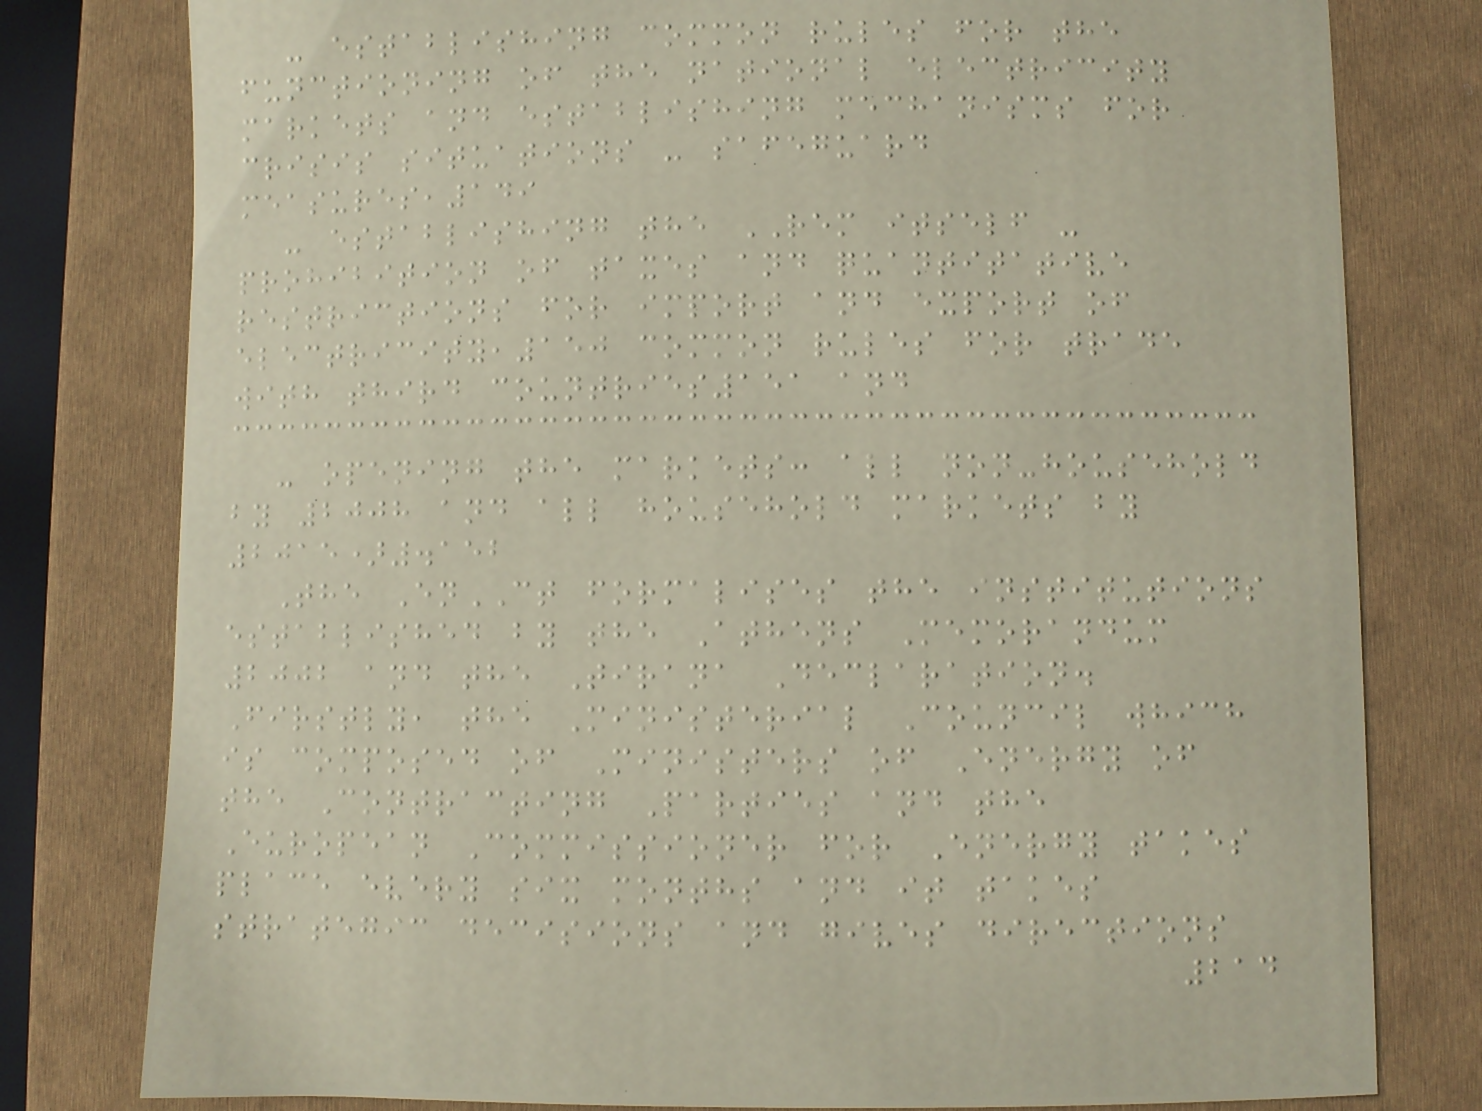- establishing common rules for the
functioning of the national electricity
markets and establishing mechanisms for
crisis situations - safeguard
measures,149
- establishing the REM itself -
prohibition of taxes and quantitative
restrictions for import and export of
electricity,150 common rules for trade
with third countries151 and
- opening the markets: all non-household
by 2008 and all household markets by
2015).152
The EnCT formalises the institutions
established by the Athens Memorandum
2002 and the Tirana Declaration.
Firstly, the Ministerial Council which
is composed of Ministers of Energy of
the Contracting Parties and the
European Commissioner for Energy takes
place every six months and it takes
strategic decisions and gives directions
214
